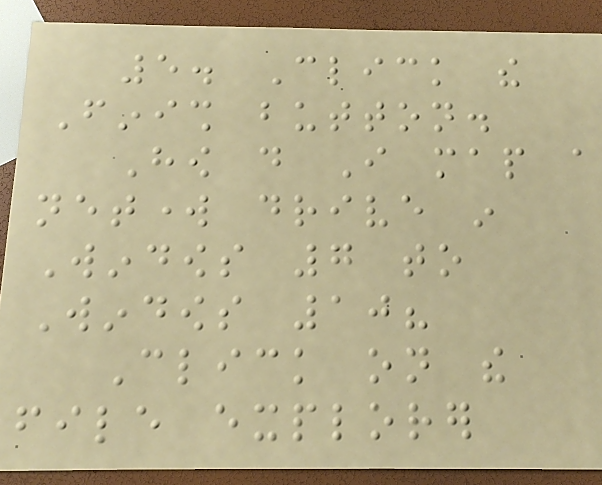5. Click the
Finish button.
How do I map a
network drive in
Windows 7 to
Windows 10?
Click on the
file explorer
